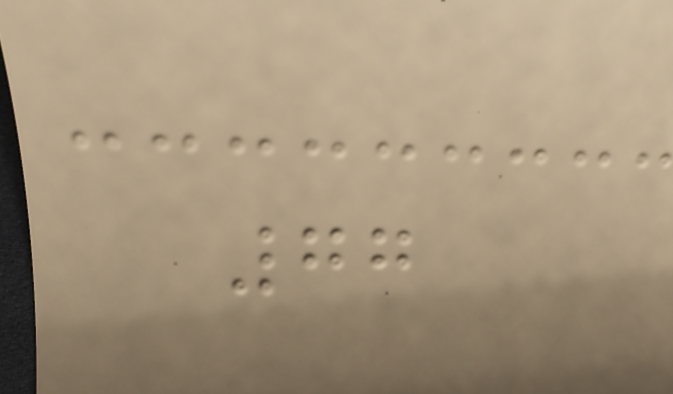77
